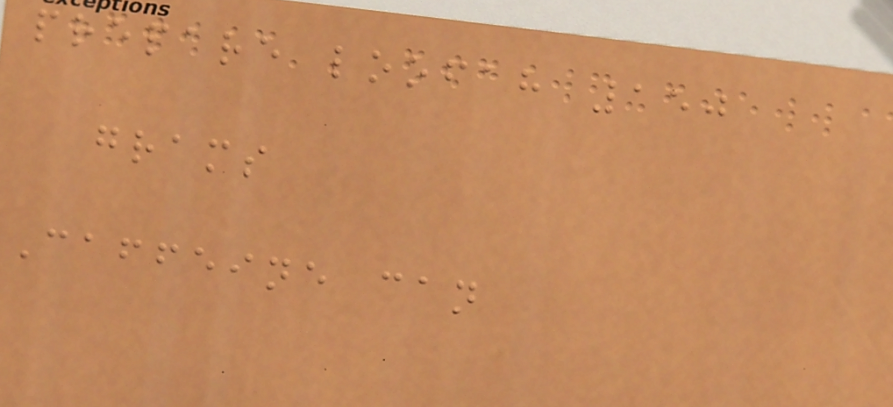prepare loofah 150
grams
Caffeine can
